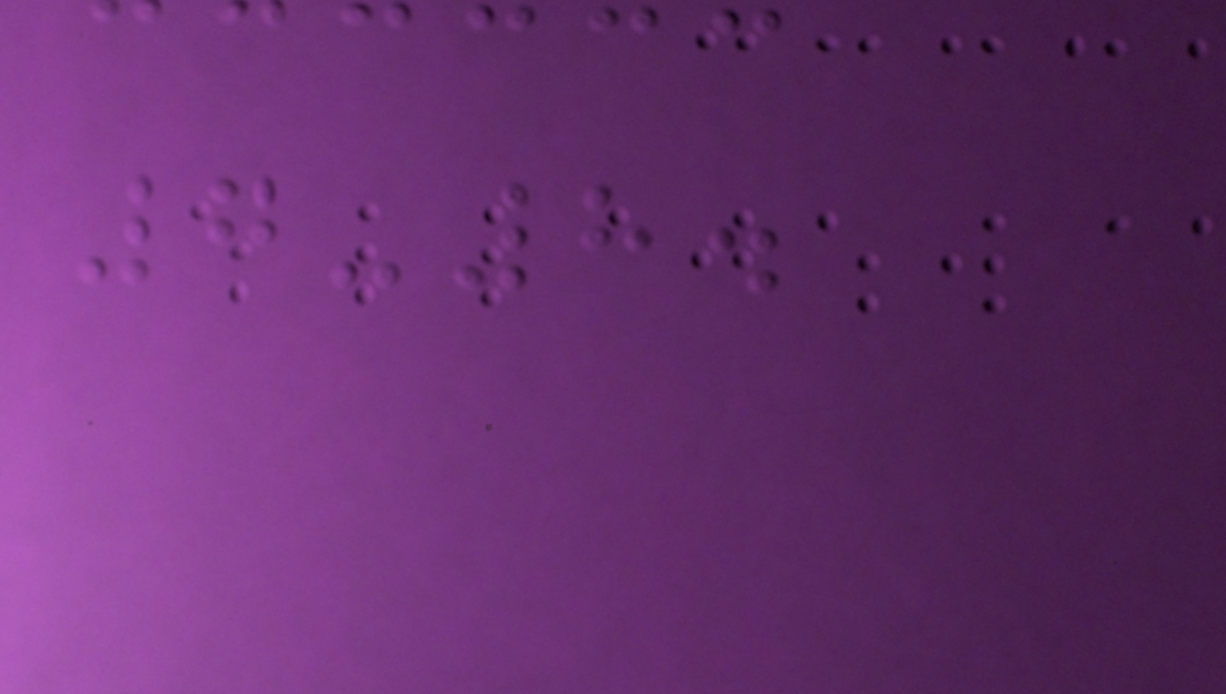7-8.
